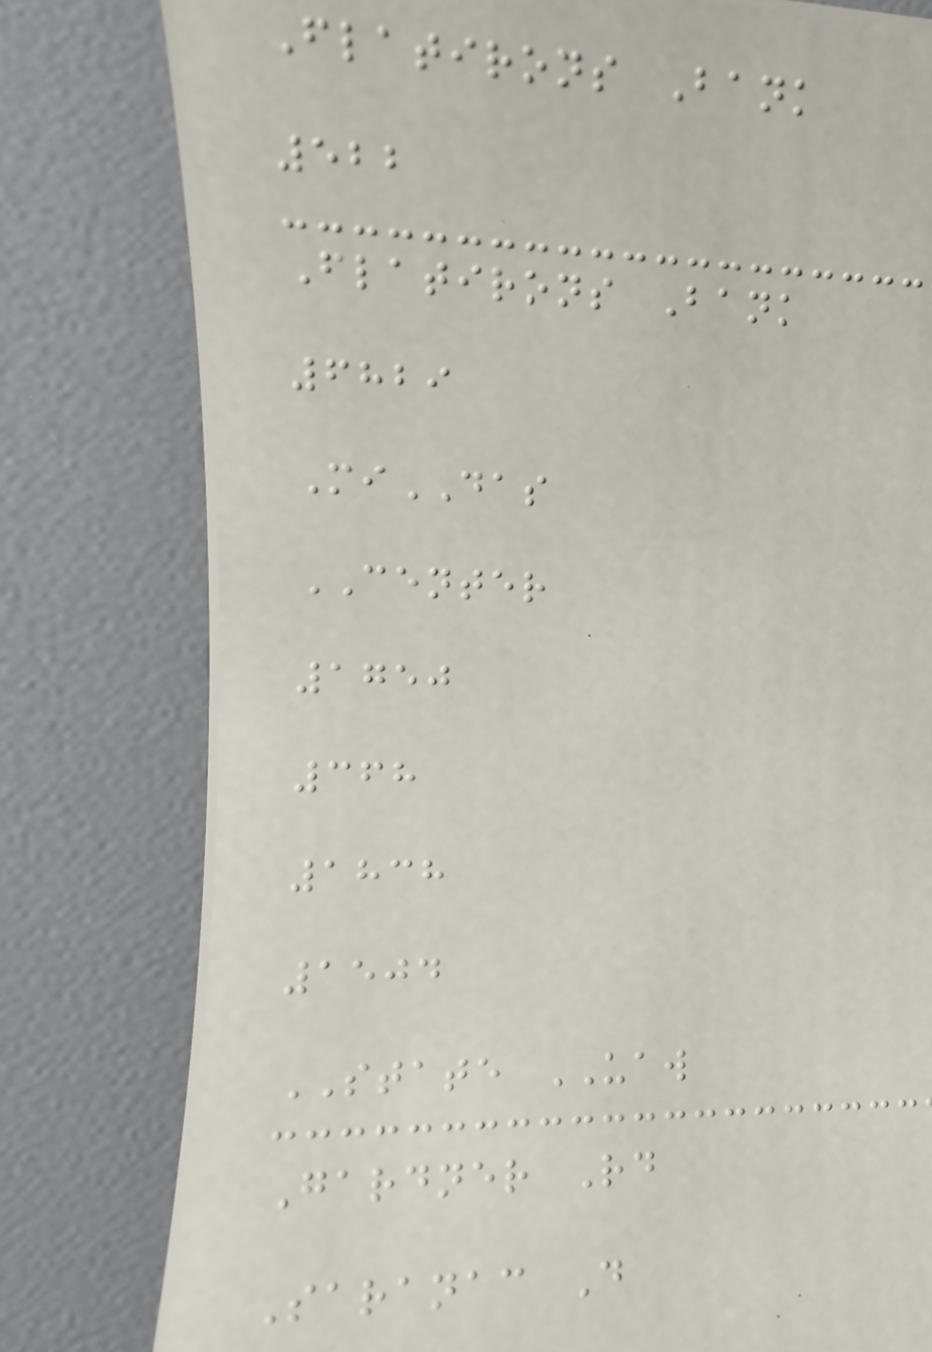Flatirons Bank
522
Flatirons Bank
6829
MiDAS
CENTER
1750
368
1838
1504
STATE UAW
Gardner Rd
Saranac D
